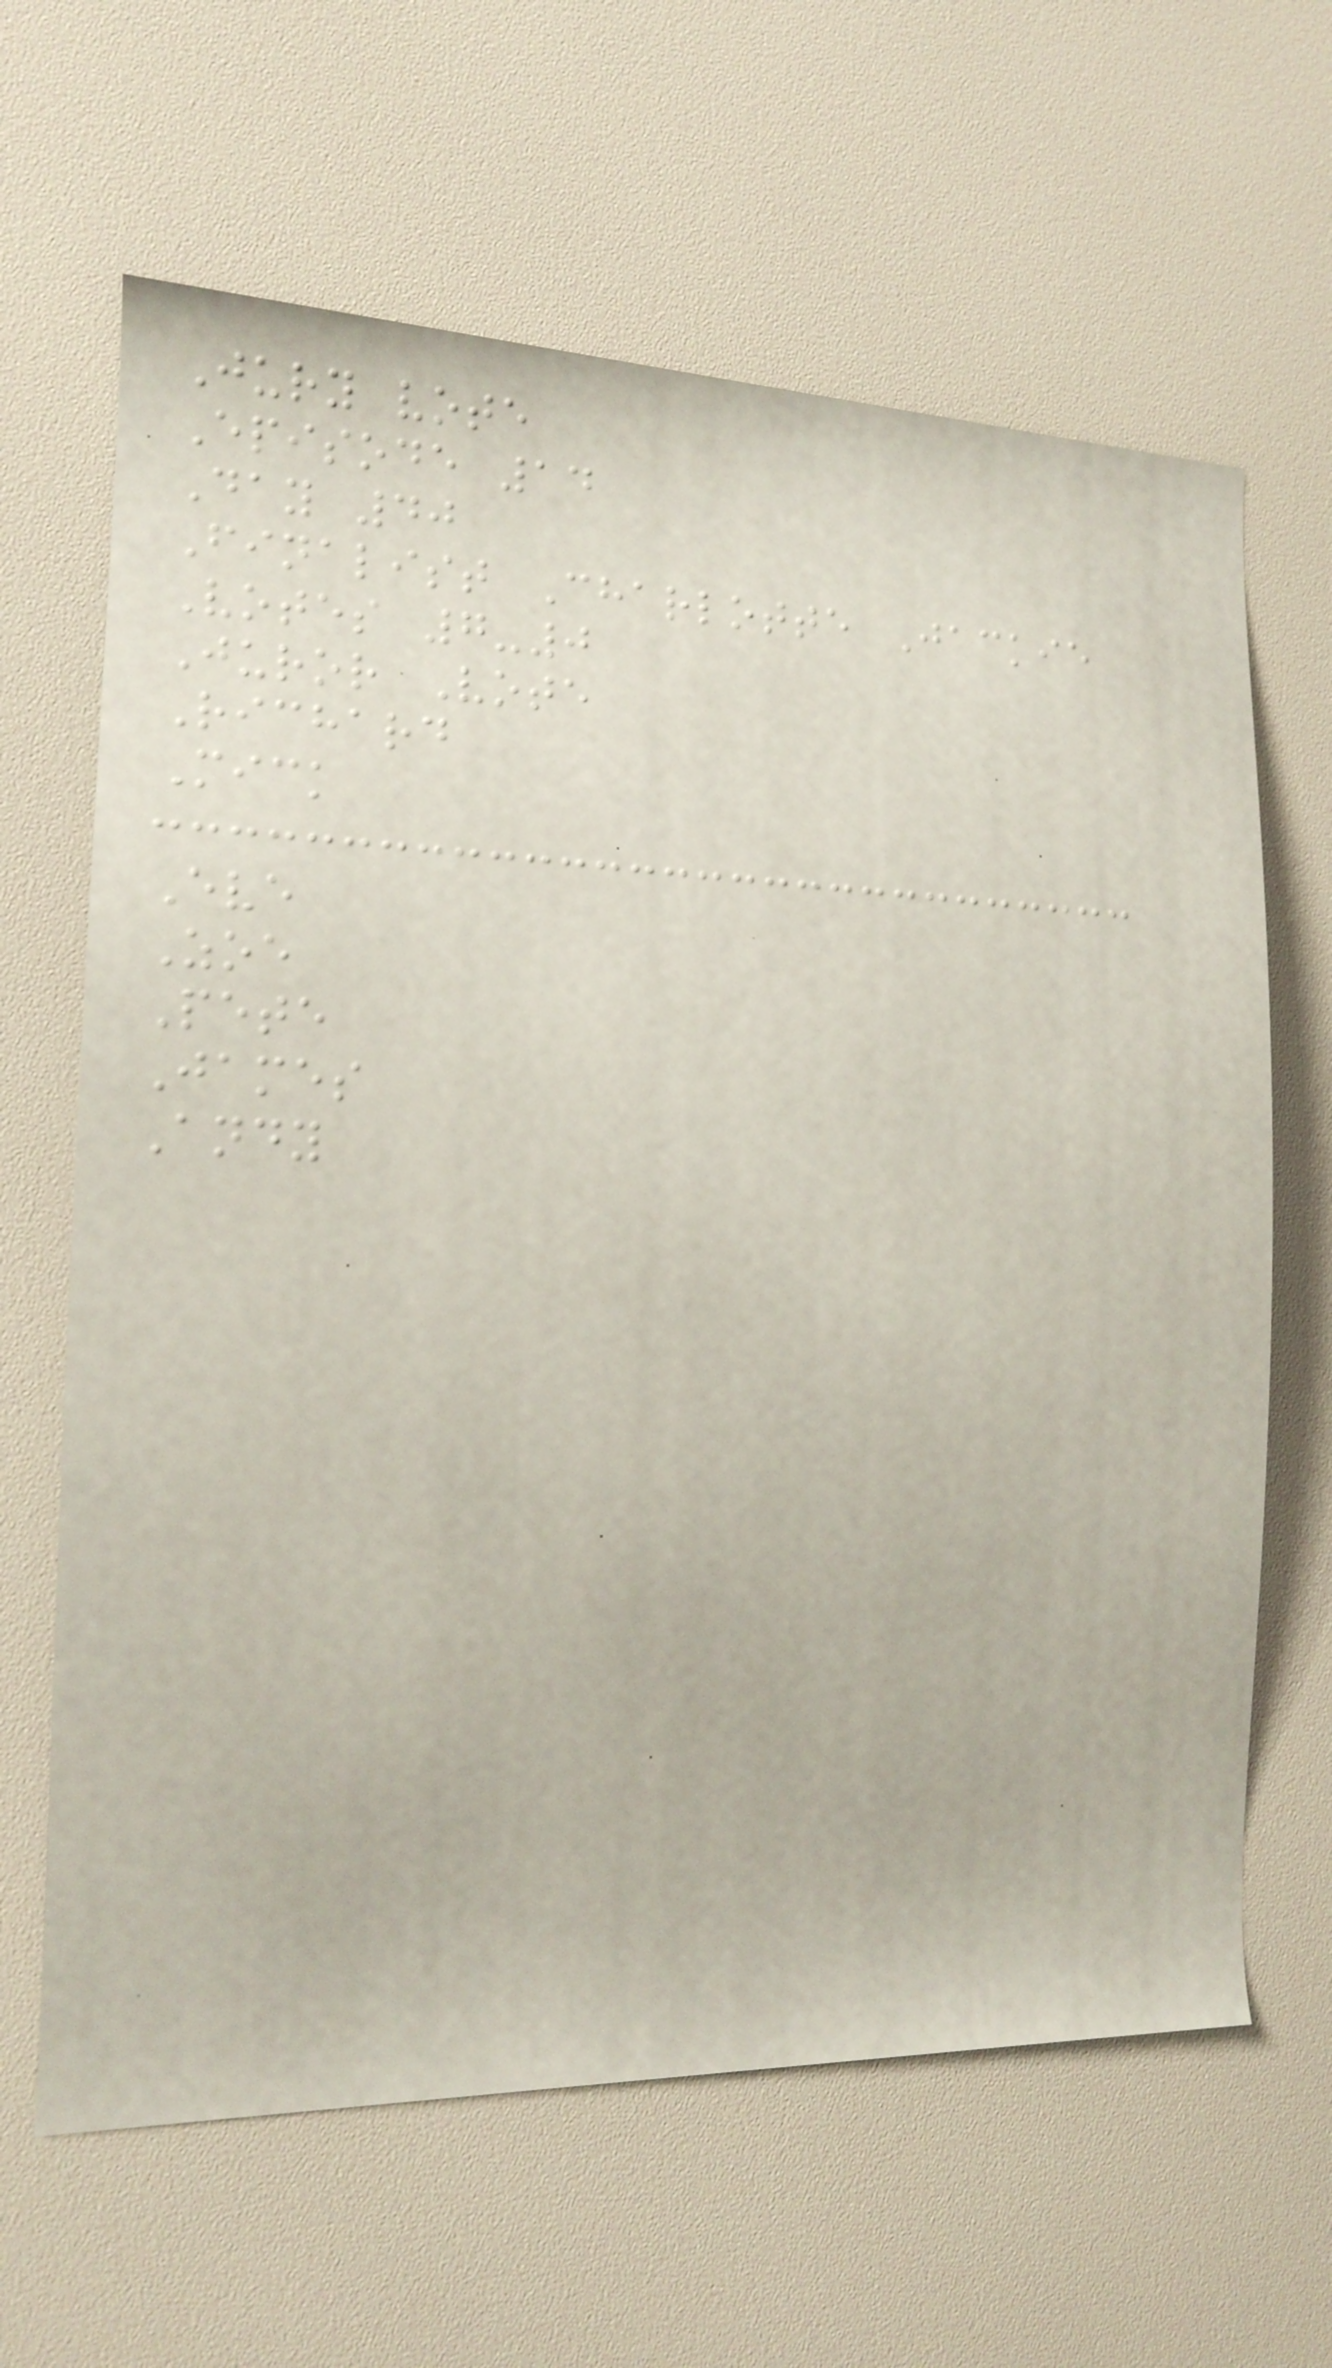Jury vote
Episode 14
Day 40
Finalist Charlotte Jackie
Votes 7-0
Juror Vote
Richard
Mick
Eve
Zoe
Pete
James
Andy
